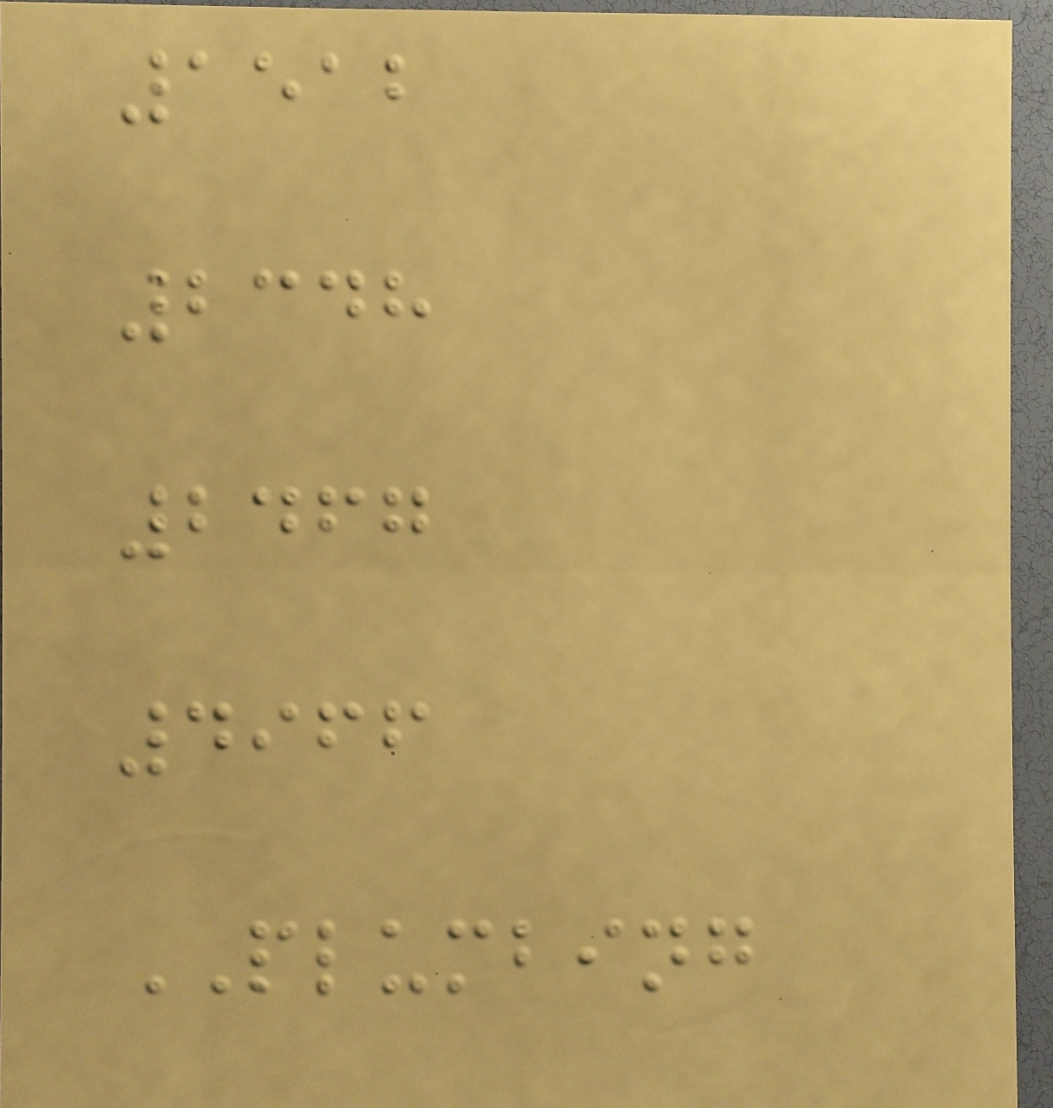1512
2348
2467
4966
PLUMBING
